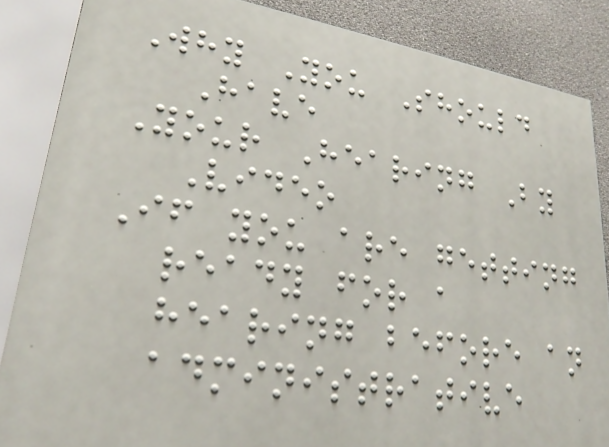Why You Should
Have
Your Hearing By
Video
If you are getting
ready for a
hearing before an
administrative
